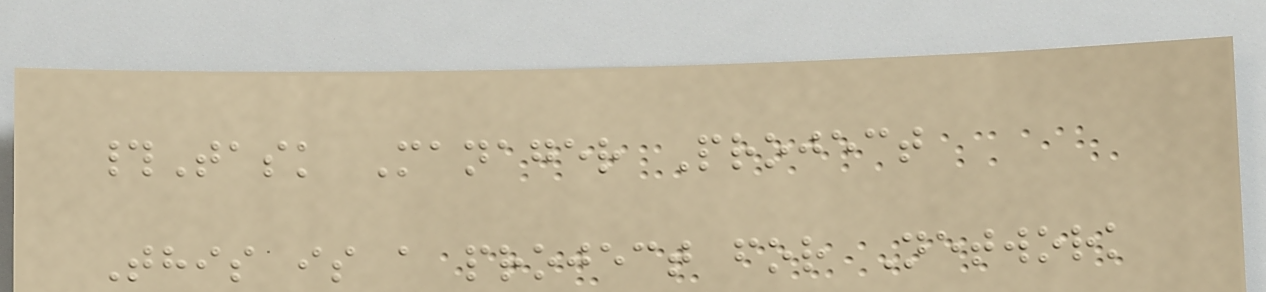#Task Manager Project
This is a project for Network
